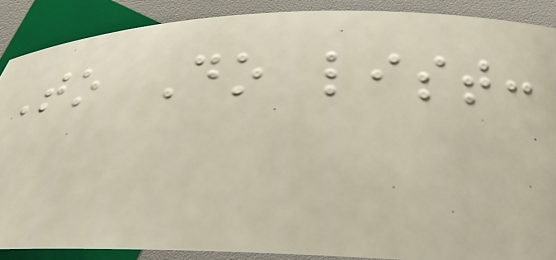To Do list:
